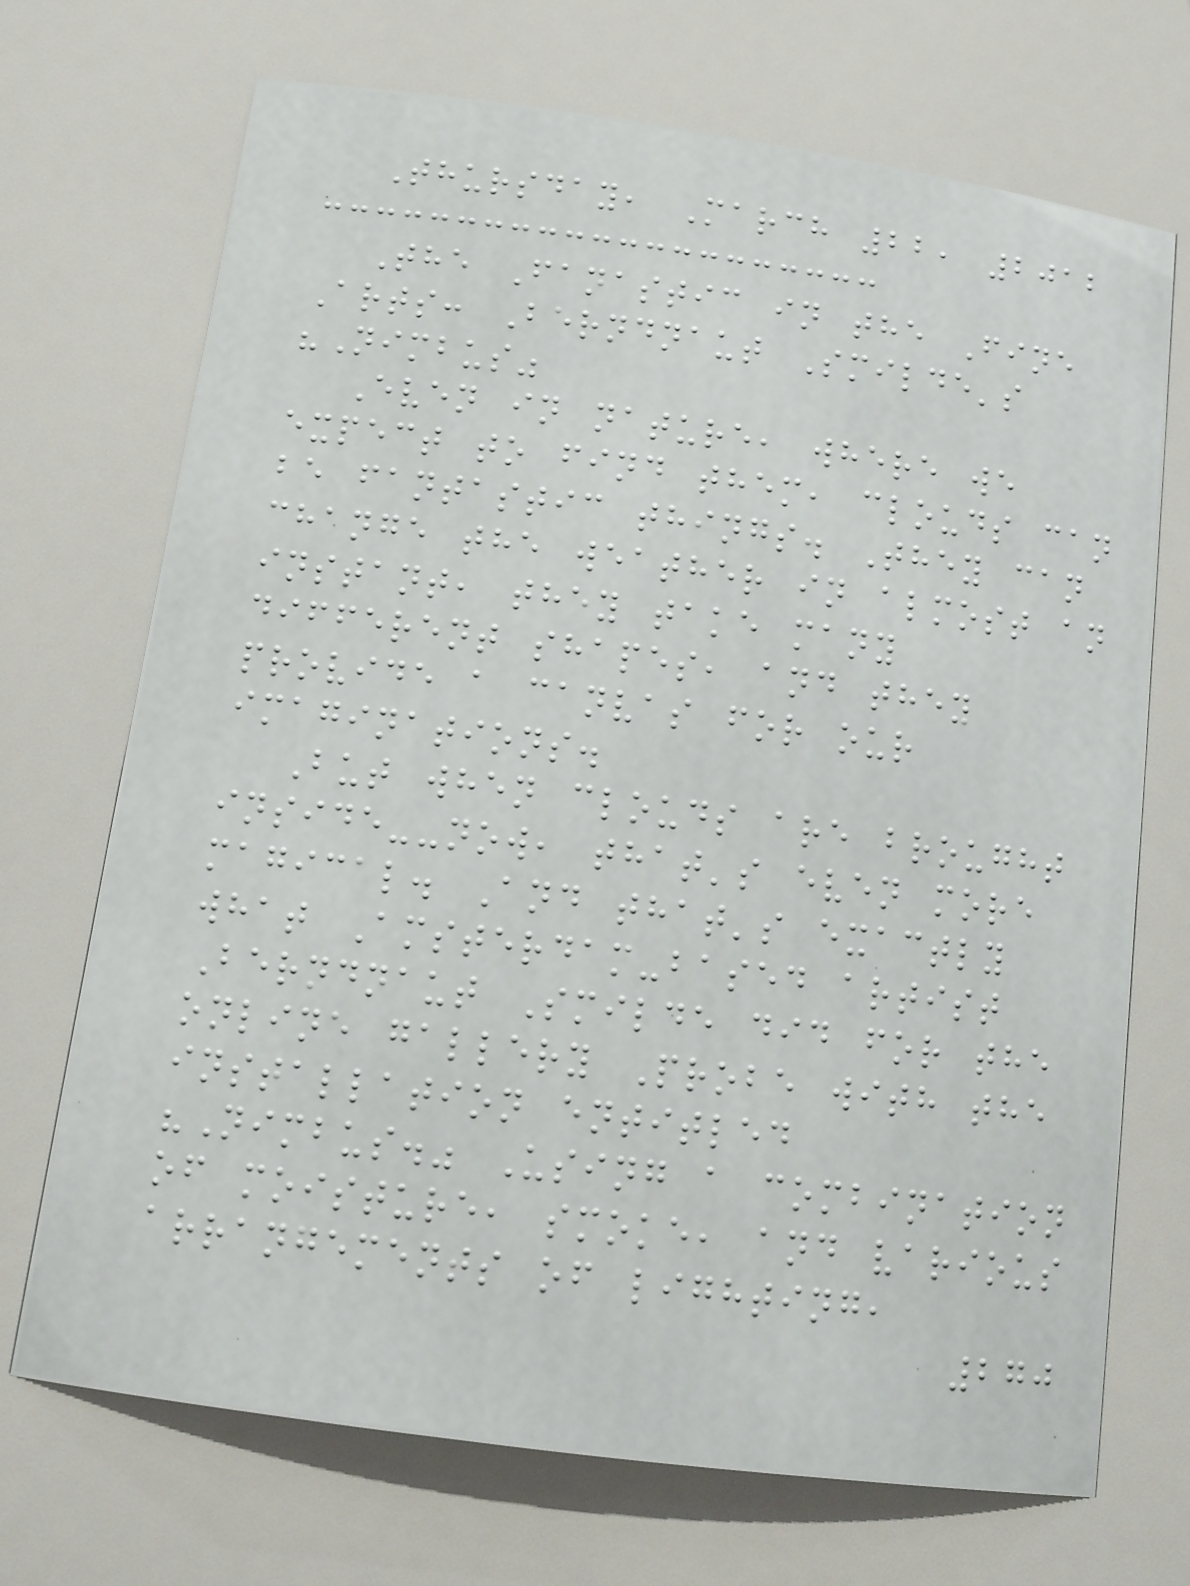Thursday, March 22, 2012
The Fanastic in the Fine
Arts: Berndnaut Smilde's
"Nimbus"
Even in nature, where we
expect to find them, clouds can
be fantastic things. They can
change the weather in almost an
instant, they take many
different shapes, and they
provide a canvas for our
imaginations.
But when clouds are brought
inside--now, that's even more
magical. And that's exactly
what Amsterdam-based artist
Berndnaut Smilde did for the
online gallery Probe with the
installation entitled
"Nimbus." Using a combination
of moisture, smoke, and various
arrangements of lighting,
270
